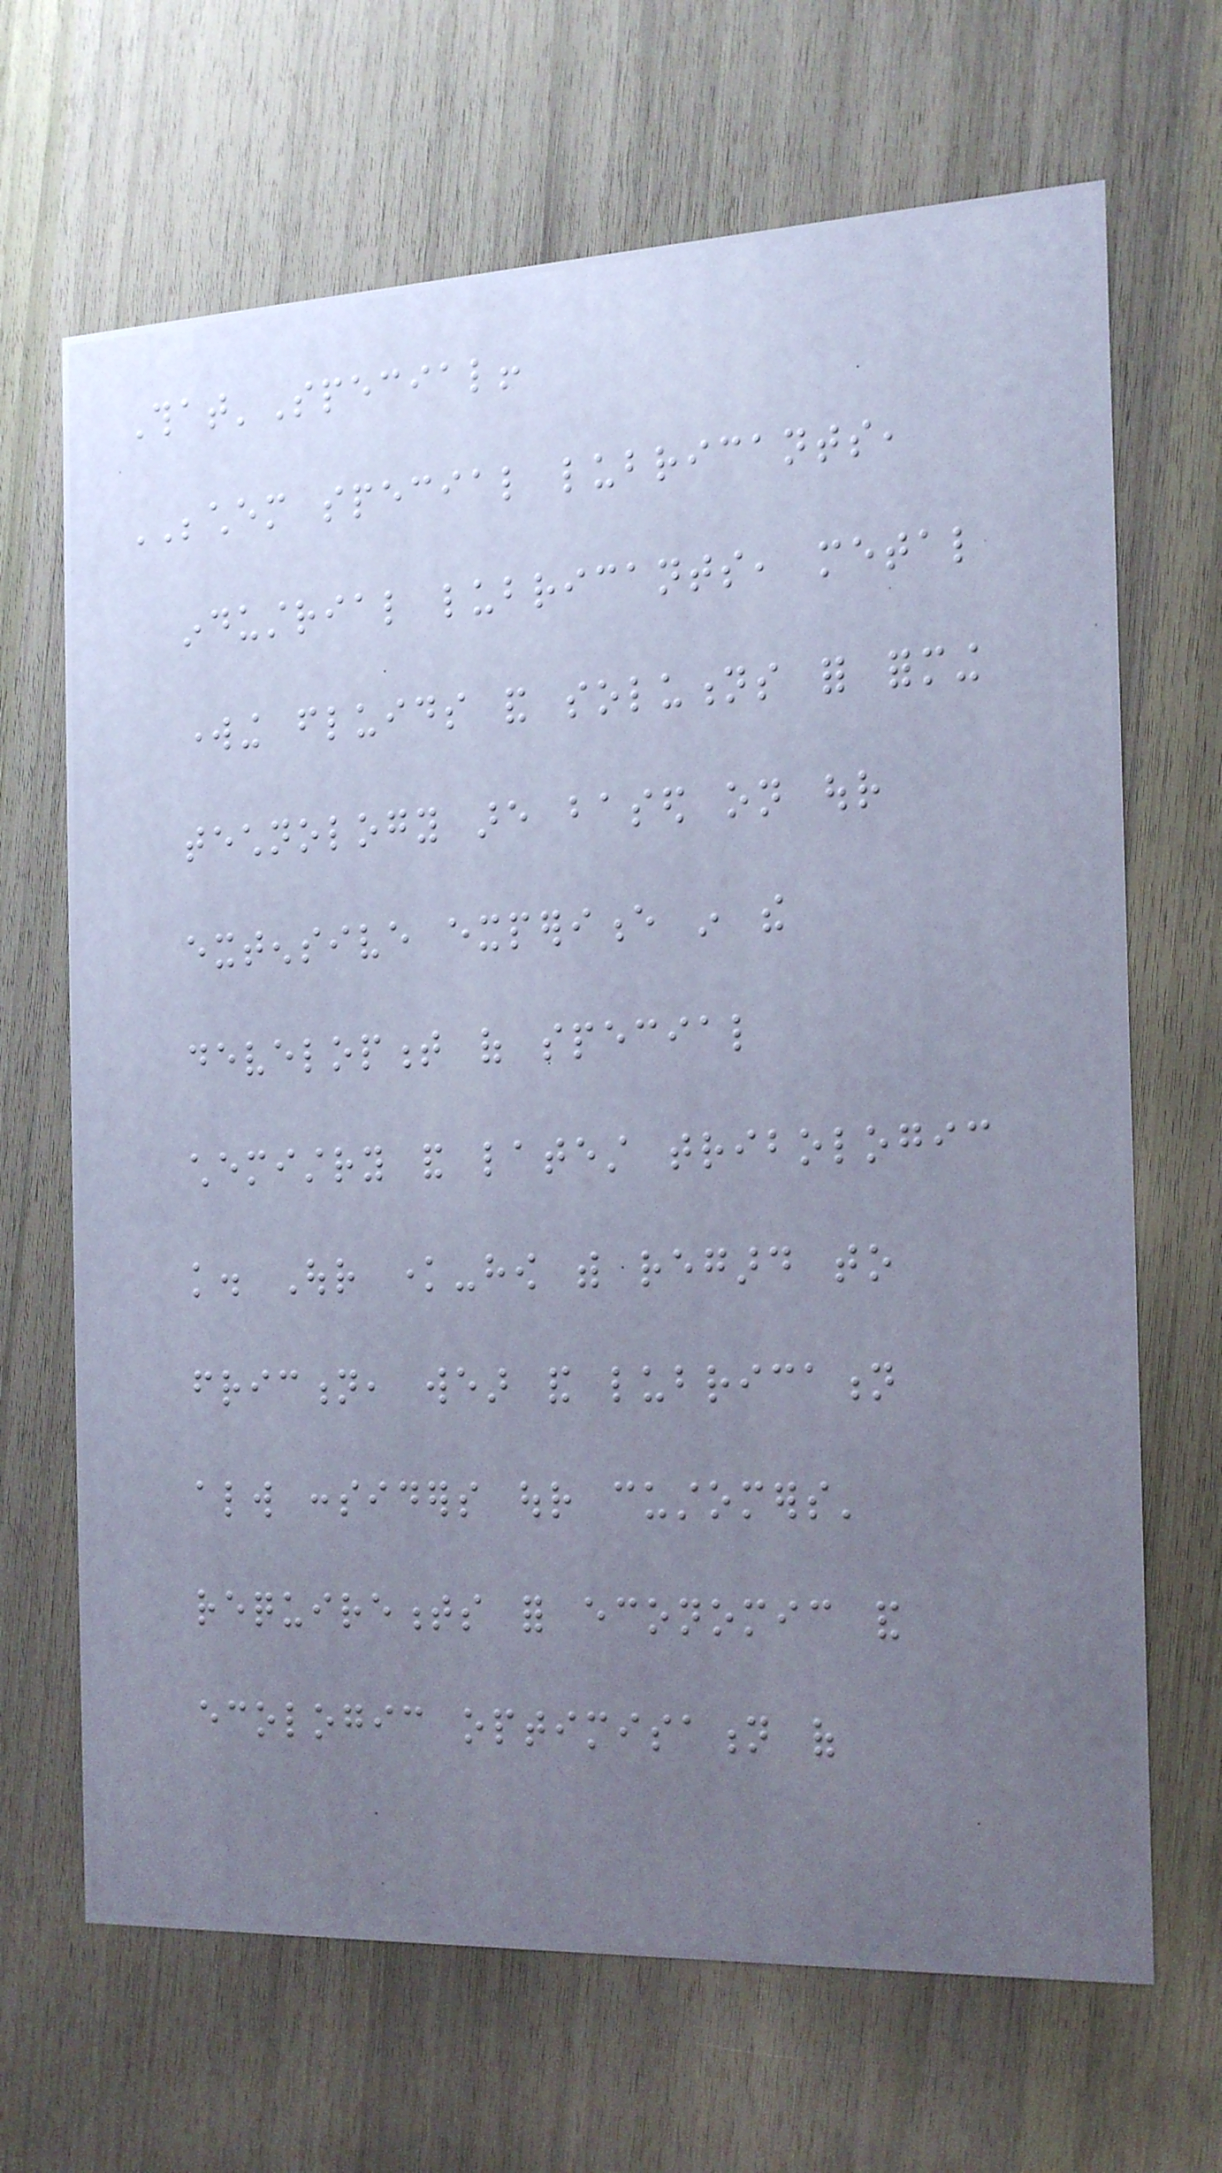That'Special!
BECHEM special lubricants,
industrial lubricants, metal
working fluids and solutions for forming
technology are based on our
extensive experience in the
development of special
chemistry and latest tribologic
knowledge. Our know-how with regard to
friction, wear and lubrication
always considers our customers'
requirements for economic and
ecologic optimisation of
